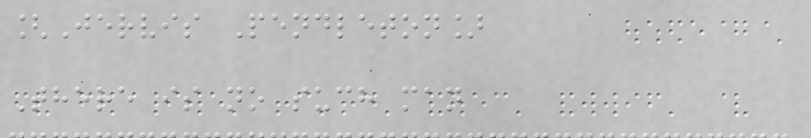[Jervis Pendleton]
There is no such man
